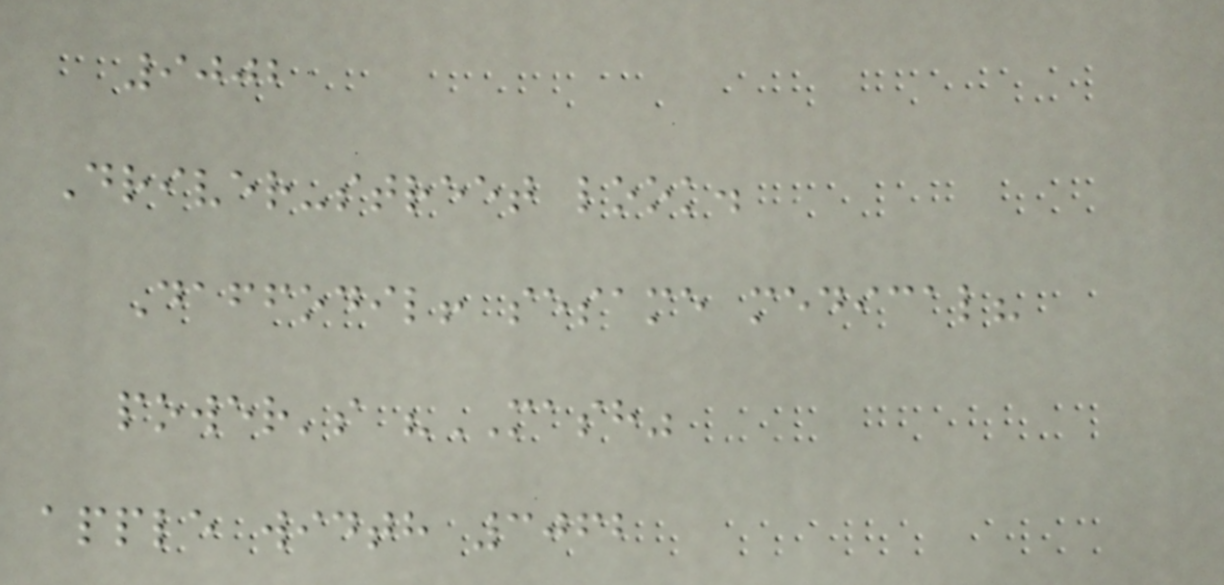9002
Driver-street look.
Daffodil! sesame medical?
power's "MASH"
apple width 3062
